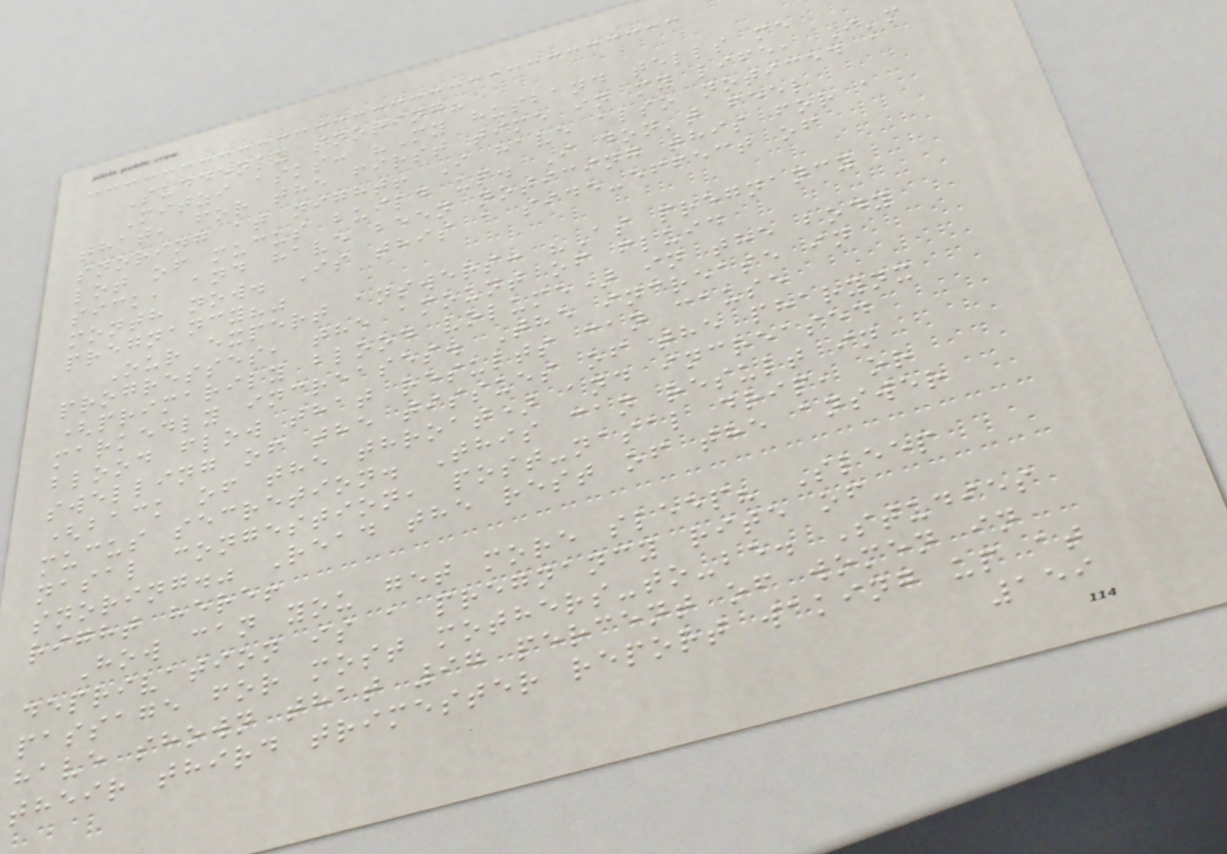Suddenly snoring?
Mitzi asks: "My husband tells me
that, for the first time in my life, I'm
snoring at night! I have also noticed a
lot of mucus build up. I don't feel
sick, and have been noticing this for a
month now. Is this a side-effect of
pregnancy?"
Our expert answers: "As pregnancy
progresses, the amount of fluid
(primarily blood volume) in the body
markedly increases. The increase in
blood flow that results can cause
swelling of the tissues of the pharynx
(back of the throat) and increased
mucus secretion. This can result in
nasal congestion, post-nasal drip, or
snoring." Read the rest of the answer
right here!
How can you get more sleep? Sleep
deprivation is a pregnancy rite of
passage for most mothers-to-be. Studies
have shown that 97 percent of women in
their third trimester report waking up at
159
